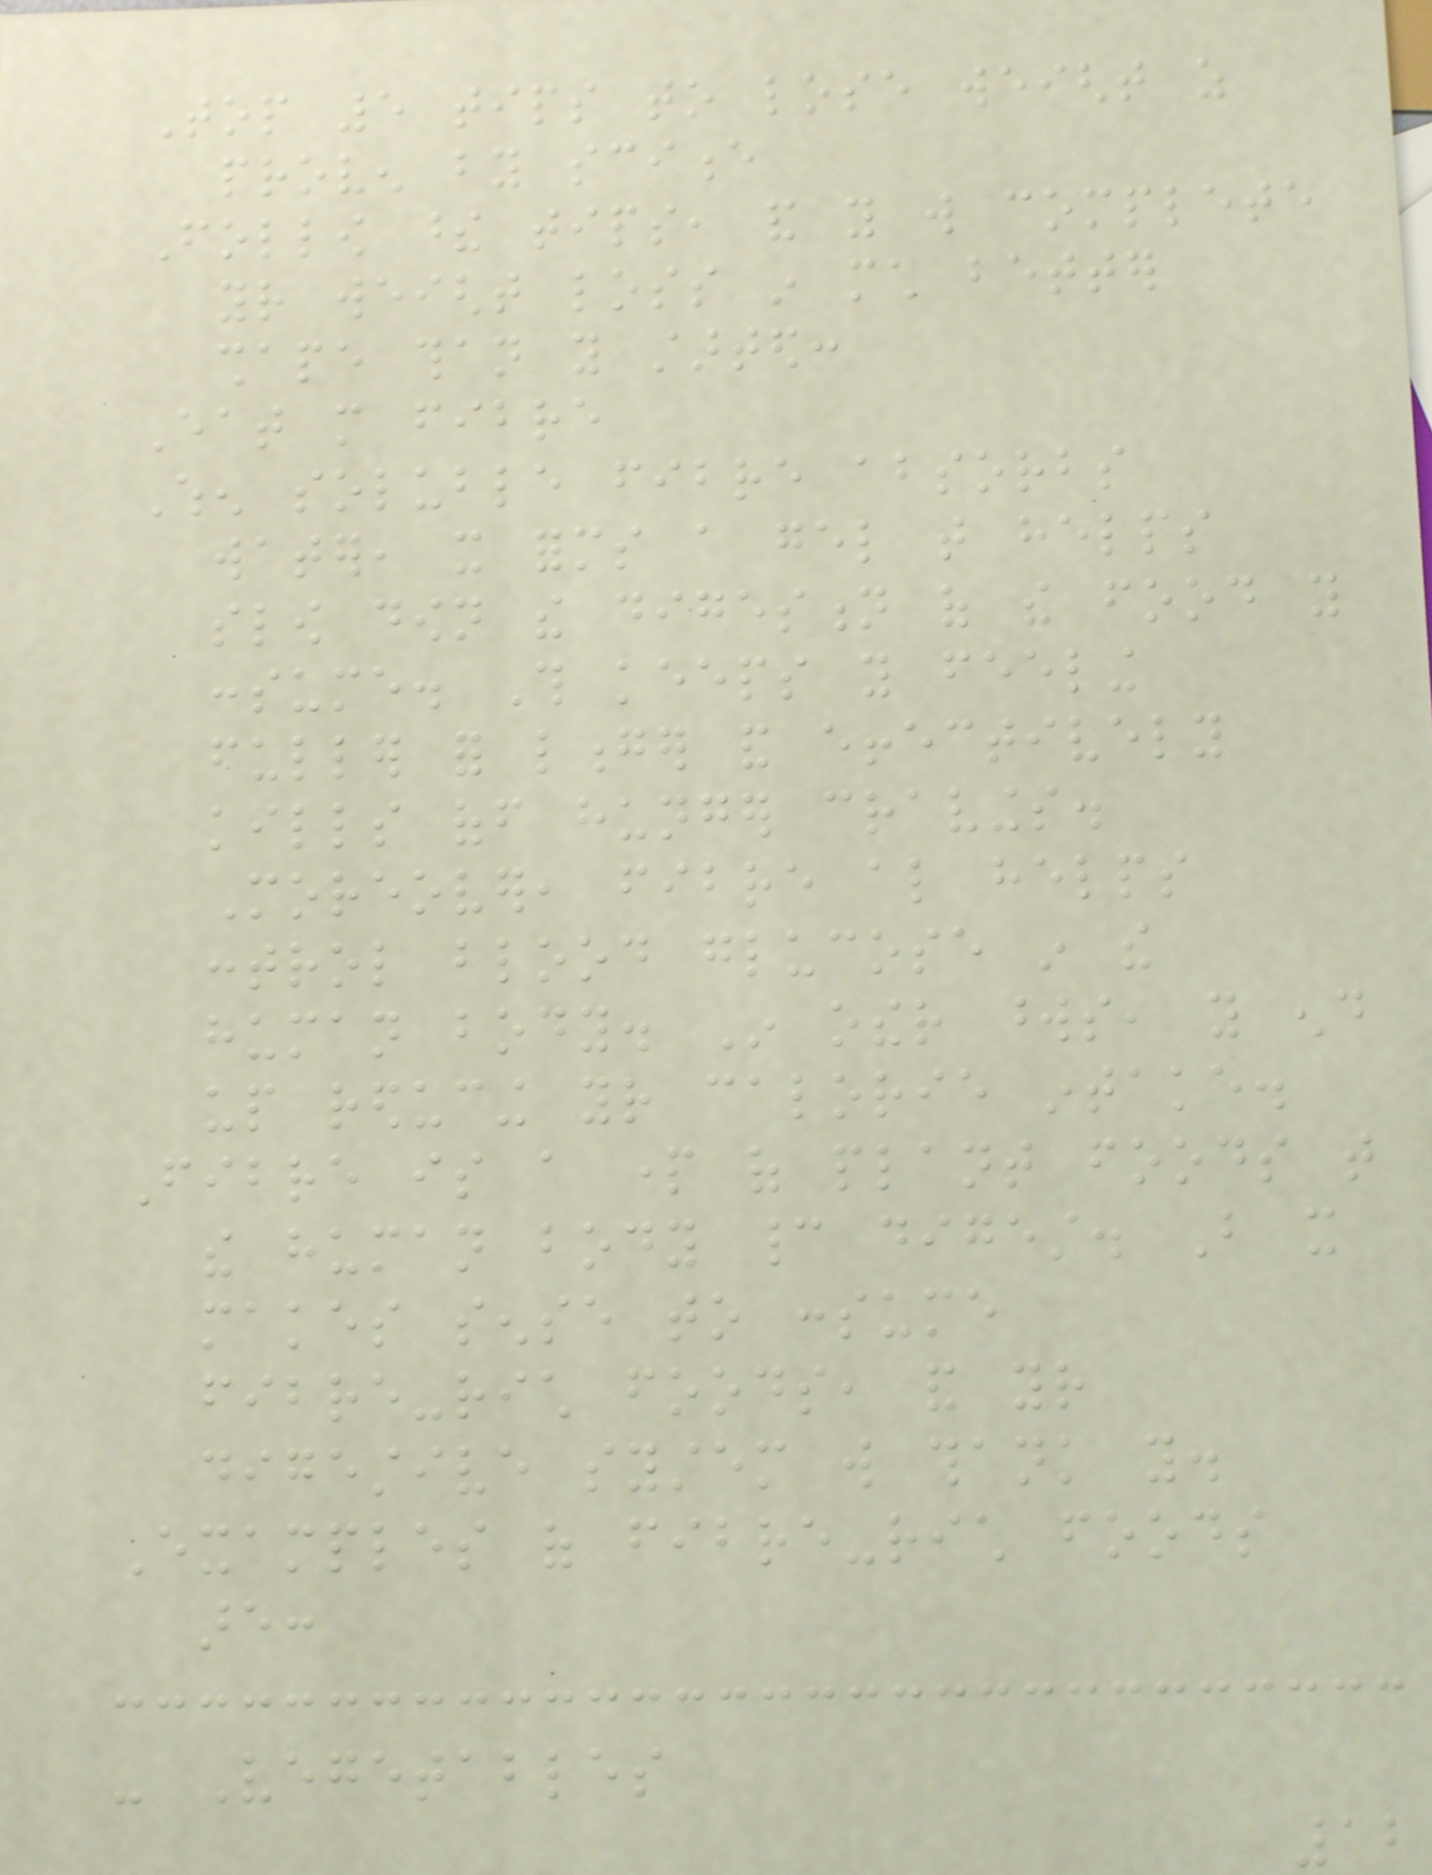Top 5 tips to lose weight as
proven by science
Follow these tips, and you will complete
your weight loss in much better
shape than you started:
Eat more fibre
When soluble fibre absorbs
water, it forms a gel that helps
slow down the digestion of the food you
consume. This keeps you feeling
fuller for longer and effectively
kills off hunger cravings.
Moreover, fibre also helps
control blood glucose in the
human body. In other words, you end
up reducing your calorie intake.
Fibre is a part of plant foods that
the human body cannot digest. But it
makes sense to consume
fibre-rich foods, and your
digestive system will thank you.
Examples of fibre-rich foods
are:
- Vegetables
12
